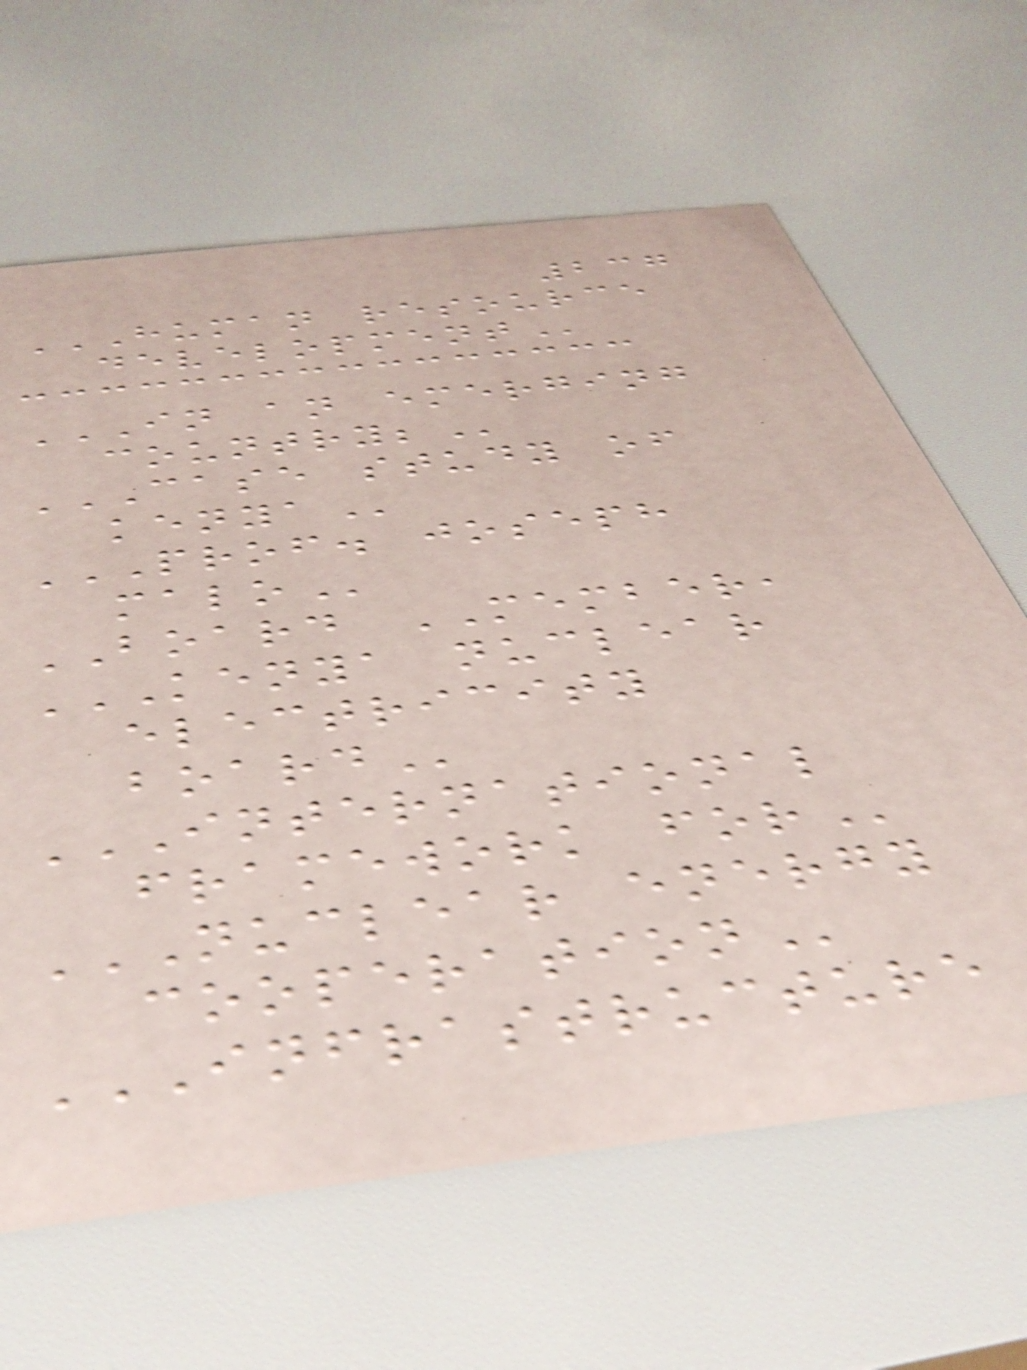237
HUMAN RESOURCE
DEVELOPMENT
IN AN EMERGING
COUNTRY;
CASE STUDY OF
KENYA
PROF. JOSEPH
MALO
BOARD MEMBER,
KENYA NUCLEAR
ELECTRICITY
BOARD
INTERNATIONAL
FRAMEWORK FOR
NUCLEAR ENERGY
COOPERATION
INFRASTRUCTURE
